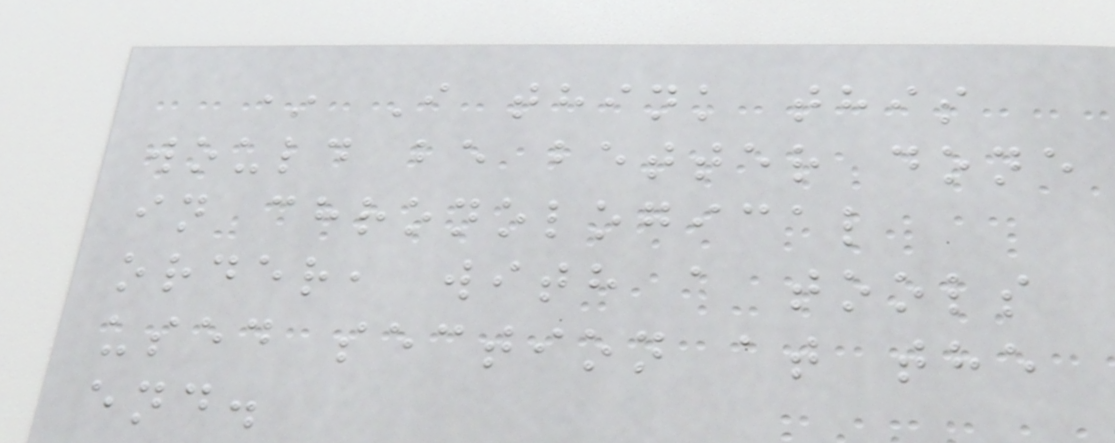* I think this
would be better done
in chronological
order, with a tools
used section at the
end.
